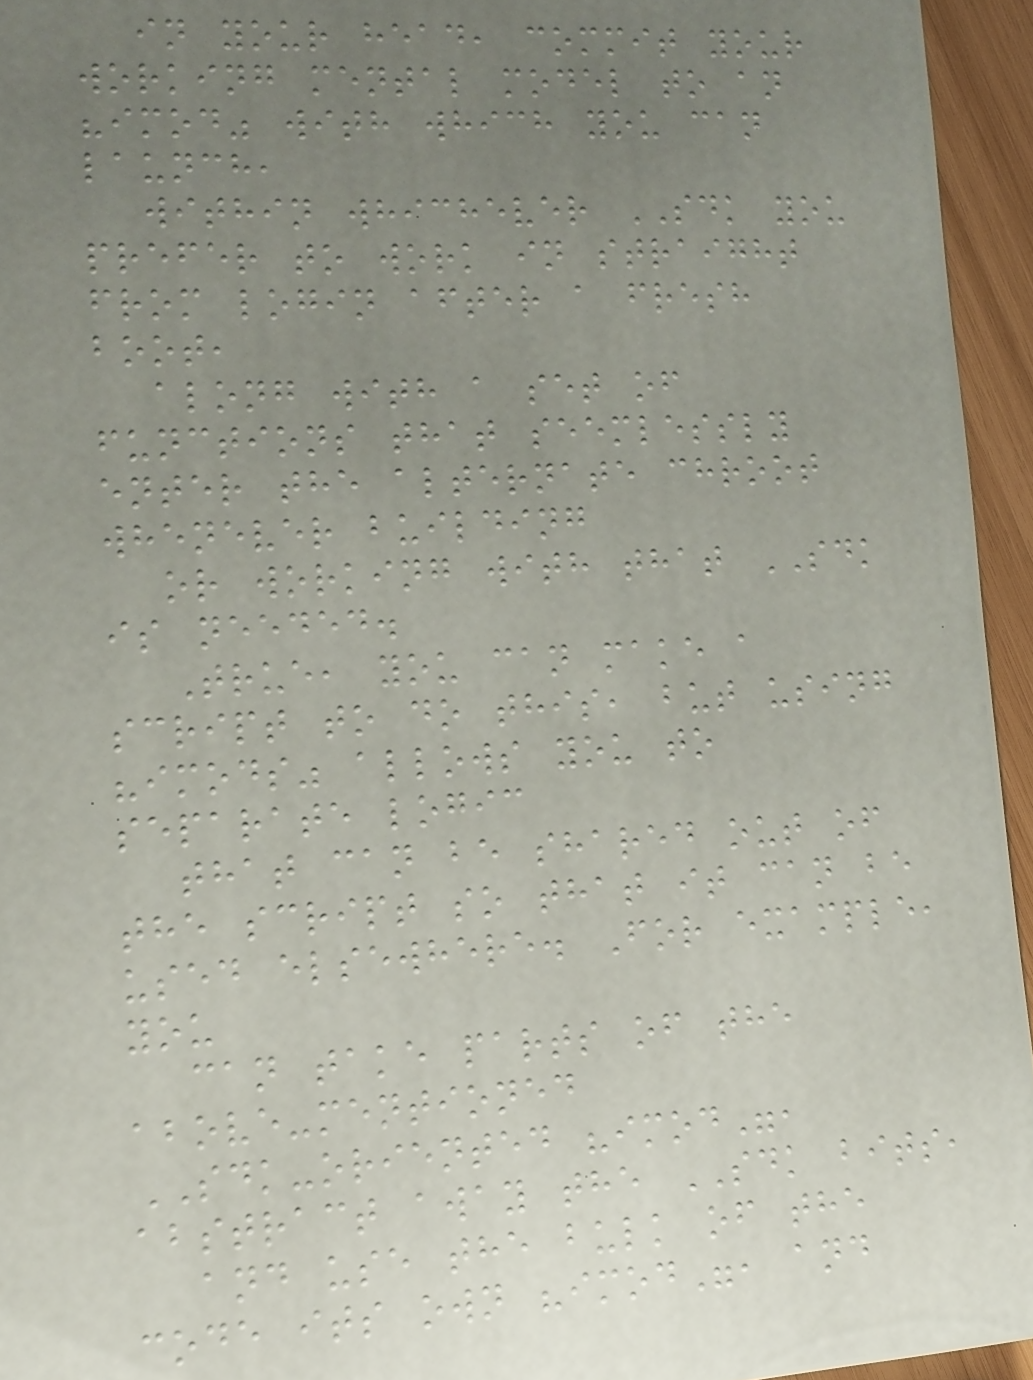in your head, commit your
working mental model to an
"imod" with which you can
launch,
within whichever SDK you
prefer to work in straight
from login after a fresh
boot,
along with a set of
functions that seemlessly
enter the alternate chroot
whenever building
or working with that SDK
is needed.
True, you can make a
script to do this, but using
"imods" allows you to
separate logic
that can be shared out of
the script so that it can be
used elsewhere. For example,
you
can take parts of the
above-mentioned
SDK-oriented "imod",
abstract away the SDK bits,
and use the bulk of the
code its own "imod", and
